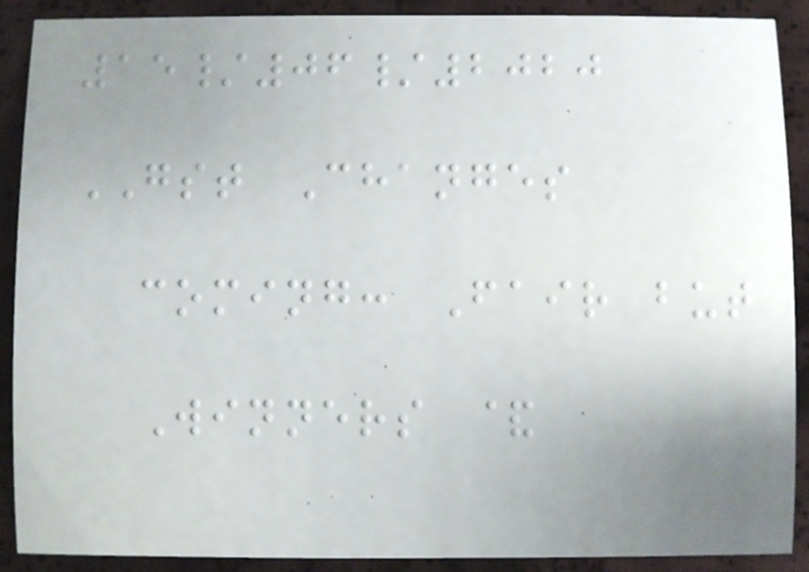15/06/2020
GST Changes
coming: Fair but
Winners &
